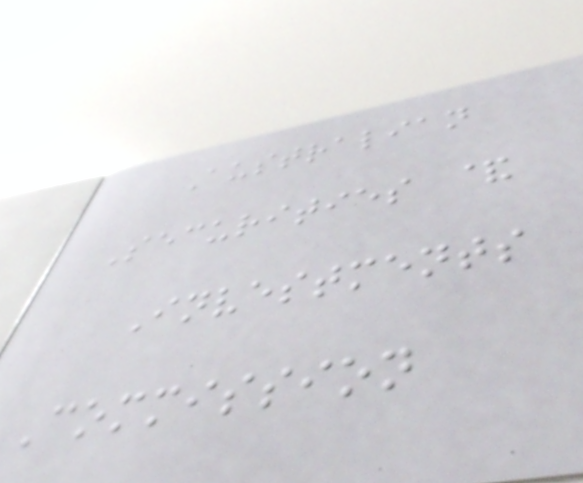Australian
Securities &
Investments
Commission
